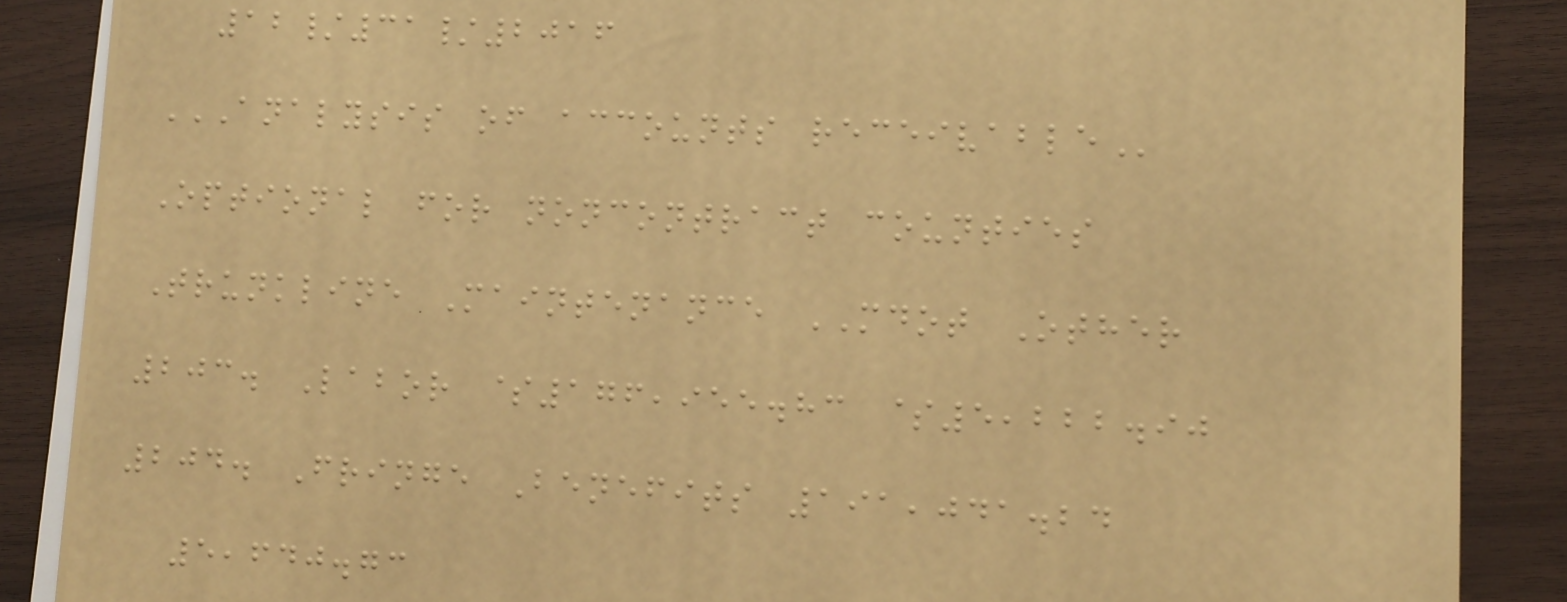12/31/2016
ANALYSIS OF ACCOUNTS RECEIVABLE
Optional for noncontract counties
Trunkline Maintenance MDOT Other
203. Labor $176,955.83 $5,222.90
204. Fringe Benefits 191,041.24
5,640.73
